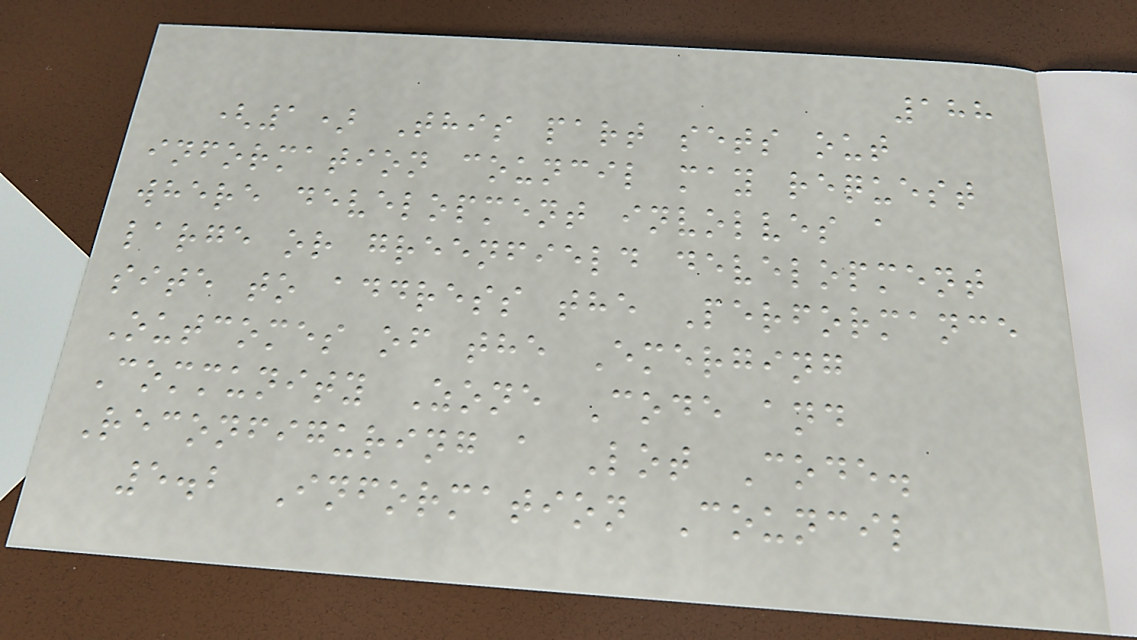188
(1) This part sets out
information council may request
where development involves a
large or greenfield development
site to address the Performance
Outcomes of the Emerging
Community Zone Code and
Reconfiguring a Lot Code.
5.2 Information Council
